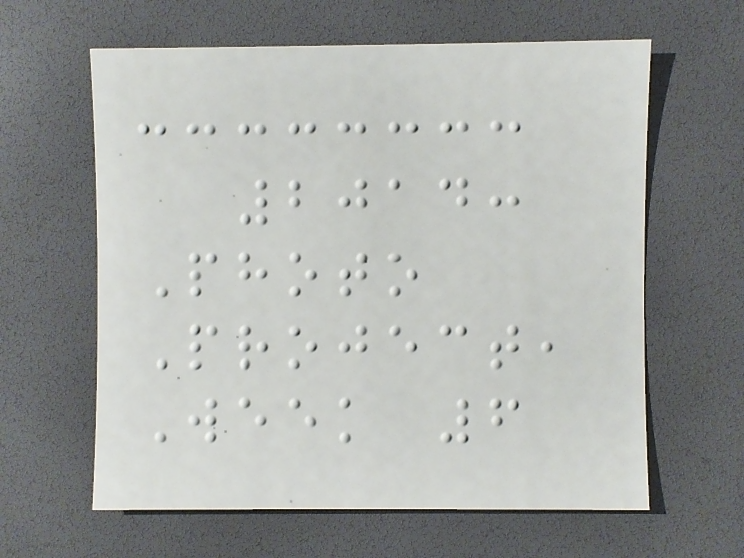2014:
Photo
Project,
Week 6
